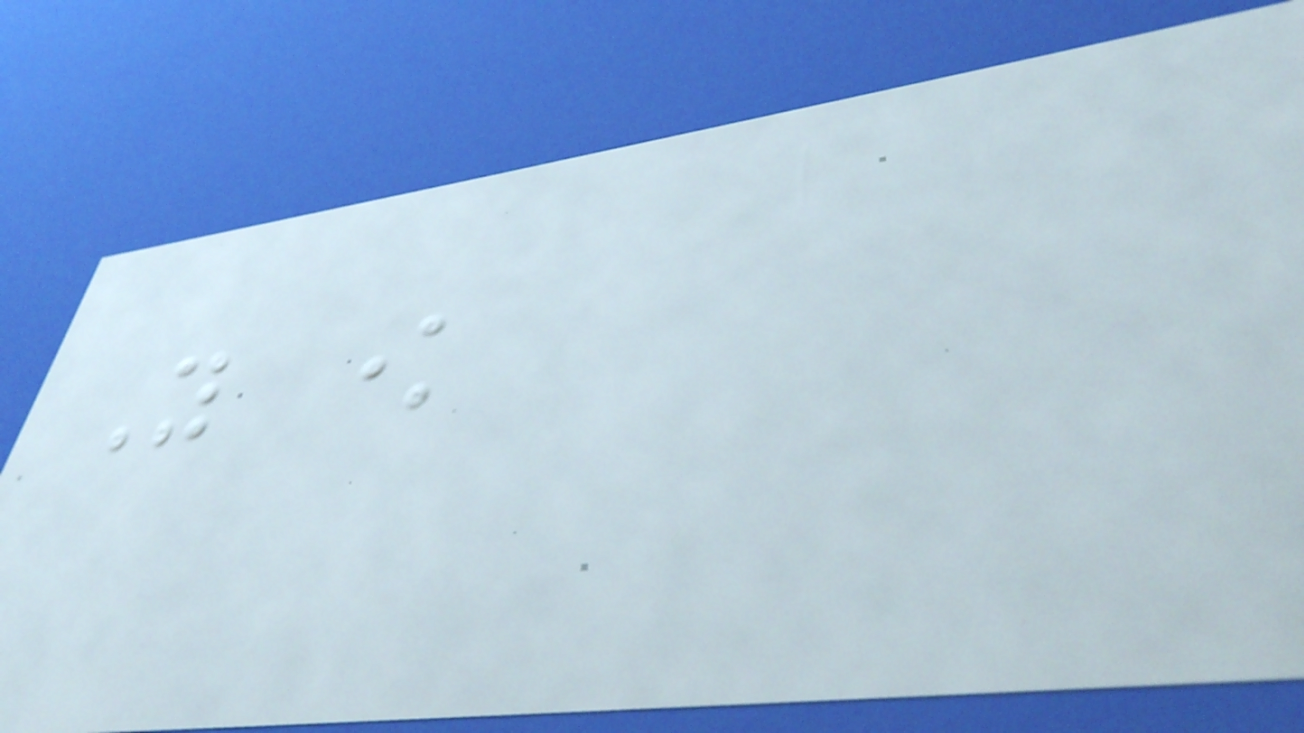You know
